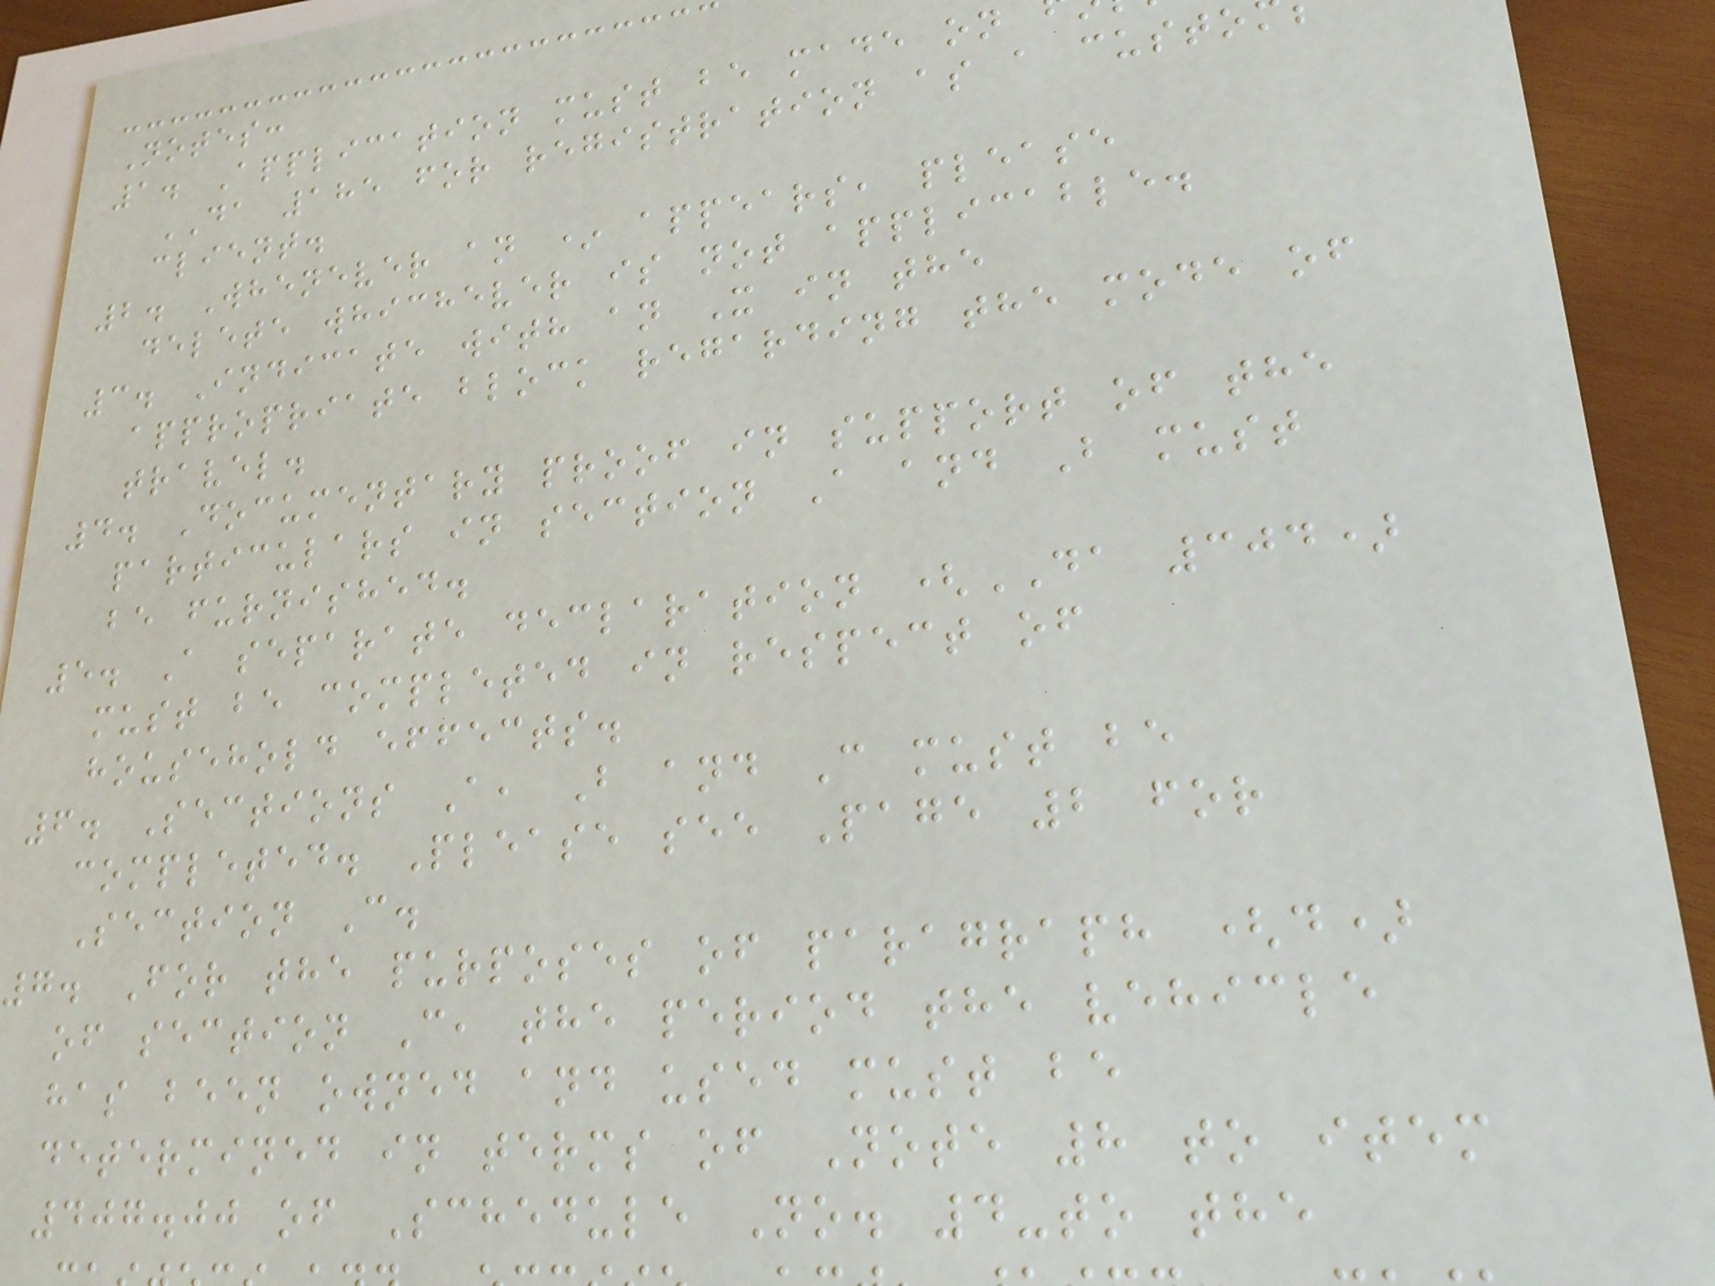Notes:
1. Application must be made on
DA 185 for registration as a custo
client.
2. Whenever an * appears, please
delete whichever is not applicable.
3. Indicate with an X in the
appropriate block regarding the mode of
travel.
4. Documentary proof in support of the
particulars in section A and B must
be furnished.
5. A separate declaration (DA 304)
must be completed in respect of
household effects.
6. Sections A, B and C must be
completed. Please see Page 2 for
Section C.
7. For the purposes of paragraph (d)
of section C, the period the vehicle
has been owned and used must be
determined in terms of Note 8 to item
407.00 of Schedule No. 4-to the
